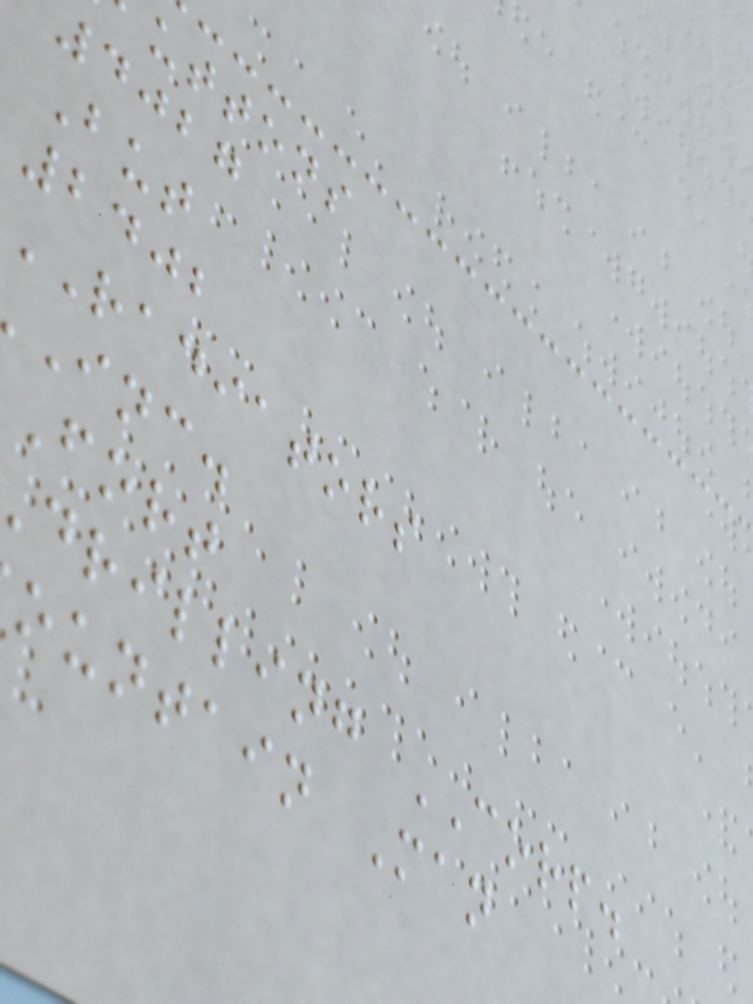uttons
4027
But
2402
RADIATORS
inc.
fort
drilling CORP.
ountain Man
